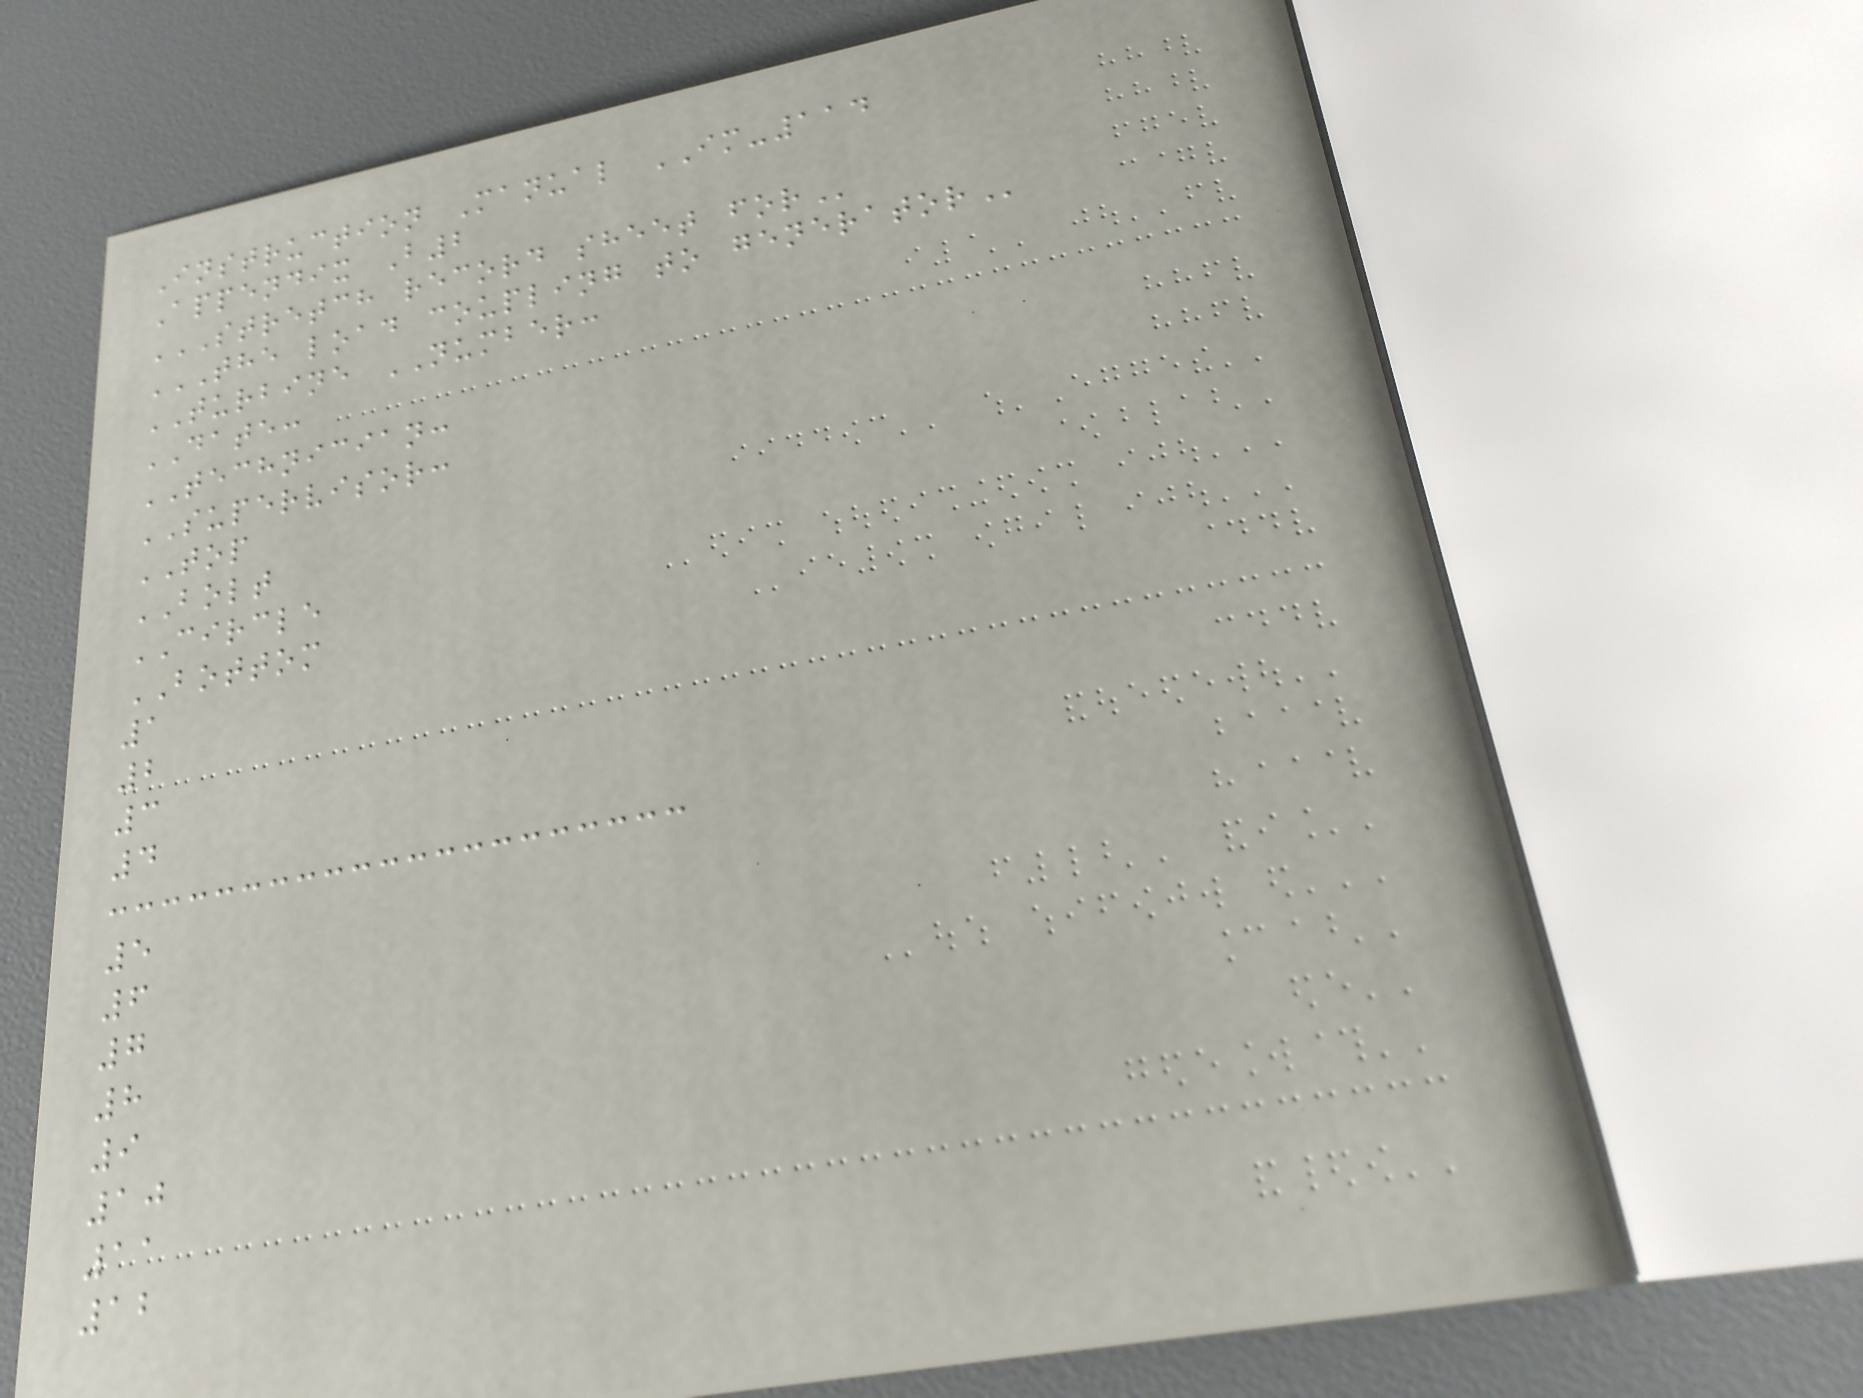Instruction Manual IM-114
Appendix B2
STRETCH RECORD SHEET FOR
THE LOAD COUPLING TO GENERATOR
TURBINE NUMBER:
DATE:
TECHNICIAN:
SUPERVISOR:
TOP
BOLT
CIRCLE
BOTTOM
1
2
3
4
5
6
7
8
9
10
11
12
